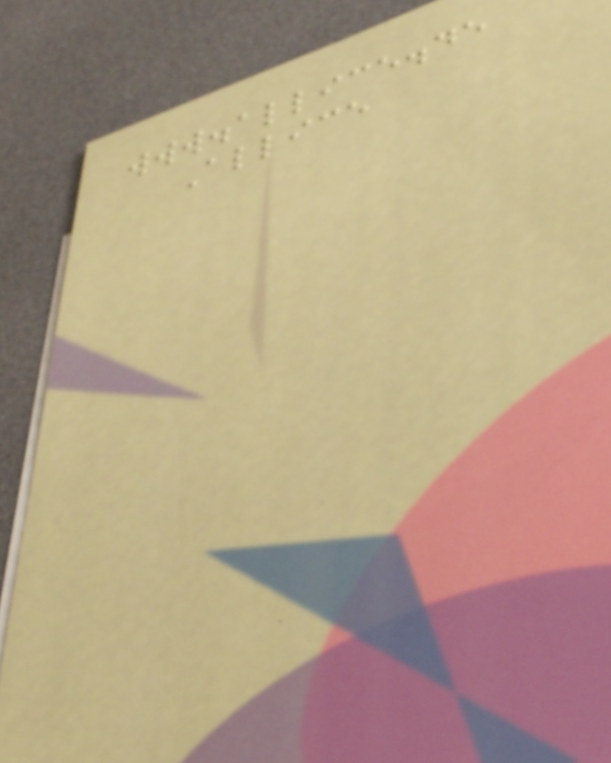www.allice.de
Allice
